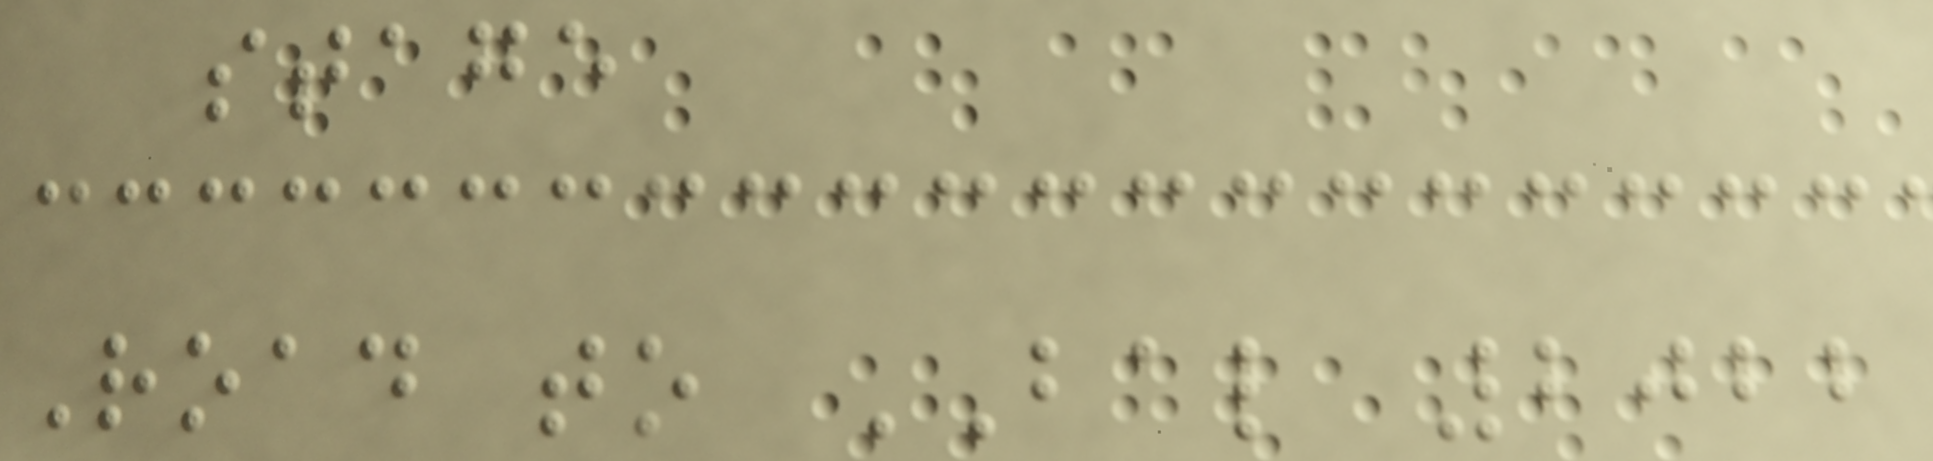stage
Road to BAL 2022
